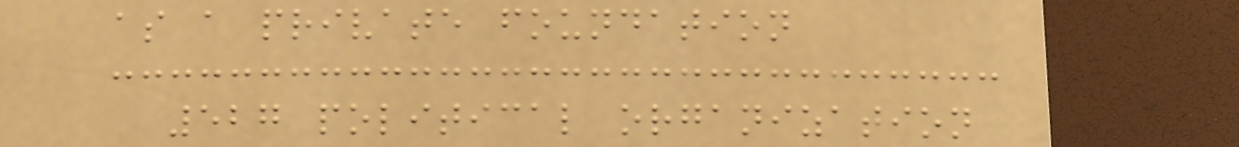as a private foundation
527 political organization
